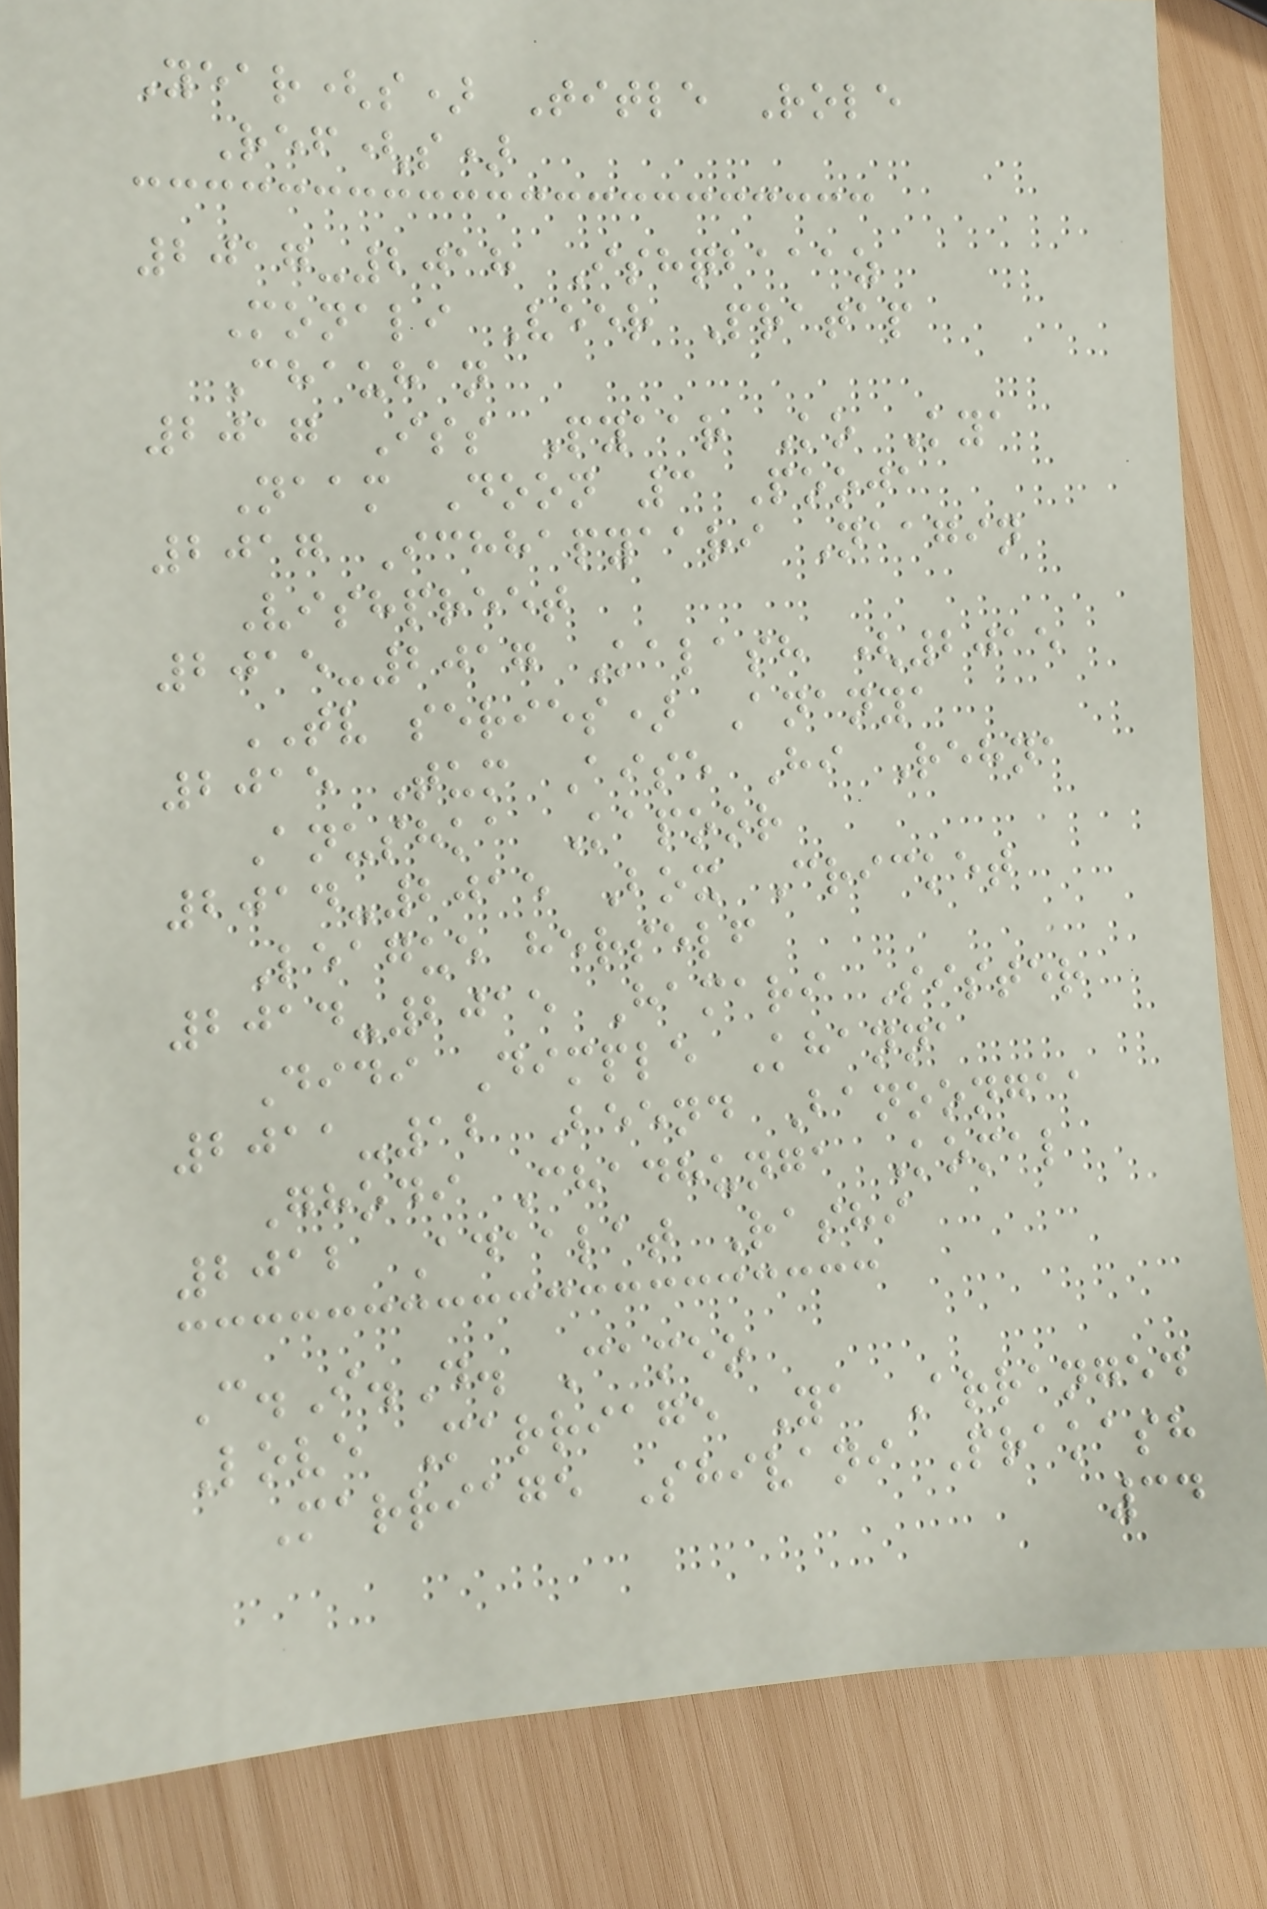Year(s) Title Role
Ref(s)
2017-2018 Ishqbaaaz
Monali Veer Pratap
Chauhan
2017 Iss Pyaar Ko Kya
Naam Doon 3 Pooja
2017 Ichhapyaari Naagin
Vishpreet
2015-2017 Kalash (2015
TV series) Ananya
2015 Tum Aise Hi Rehna
Anushka Kapoor
2014-2015 Box Cricket
League herself
2014-2015 Hamari Sister
Didi Dimple Khanna
2011-12 Beend Banoongaa
Ghodi Chadhunga Komal
2012 Adaalat Rashi
C.I.D. Cameo
Love Marriage Ya Arranged
Marriage Shivani Prakash
34
